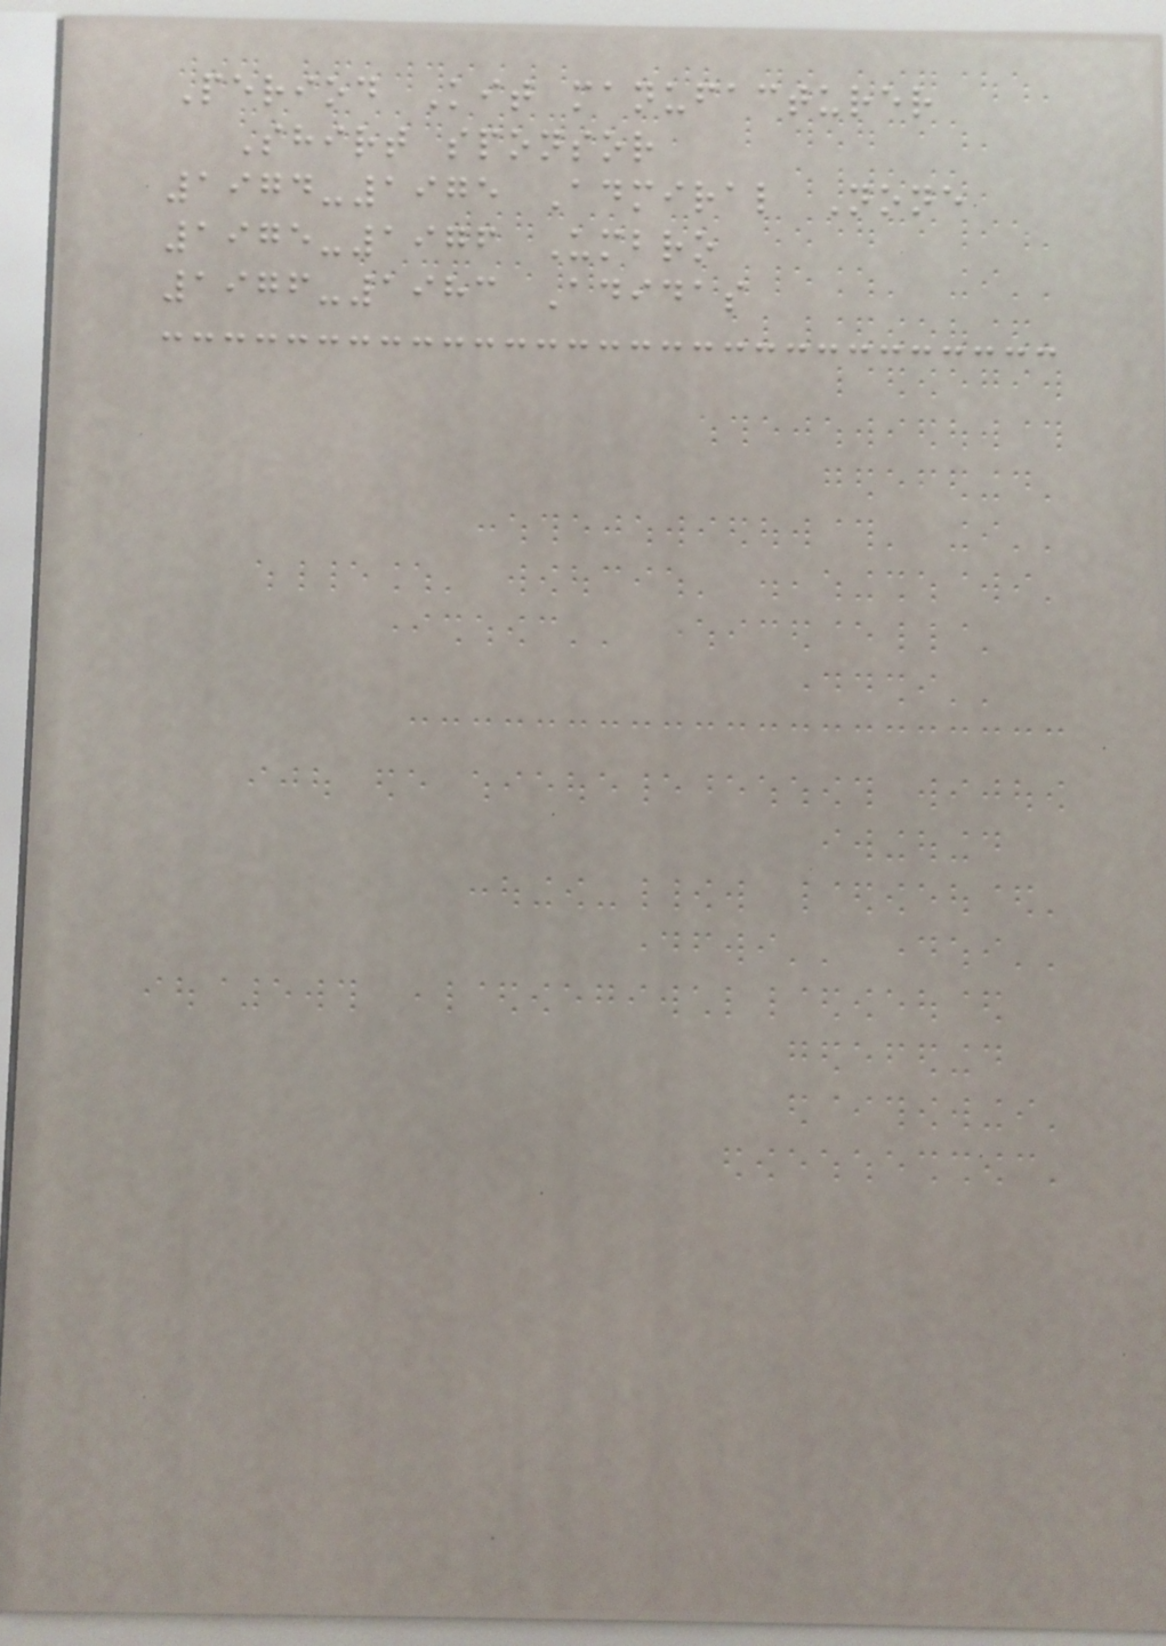Period Kit manufacturer
Shirt sponsor
1974-1975 Admiral None
1975-1976 Umbro
1976-1983 Adidas
